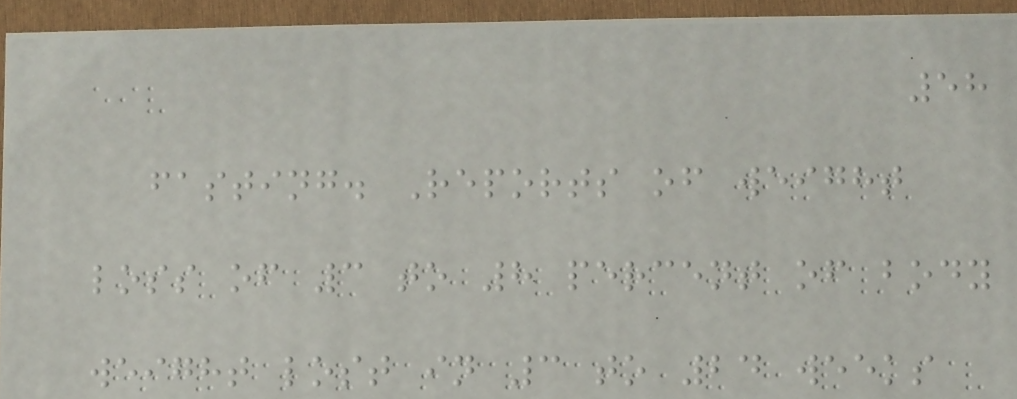58
fasting. Reports of weight
loss of 3 to 8 percent of body
weight lost in 3 to 24 weeks
